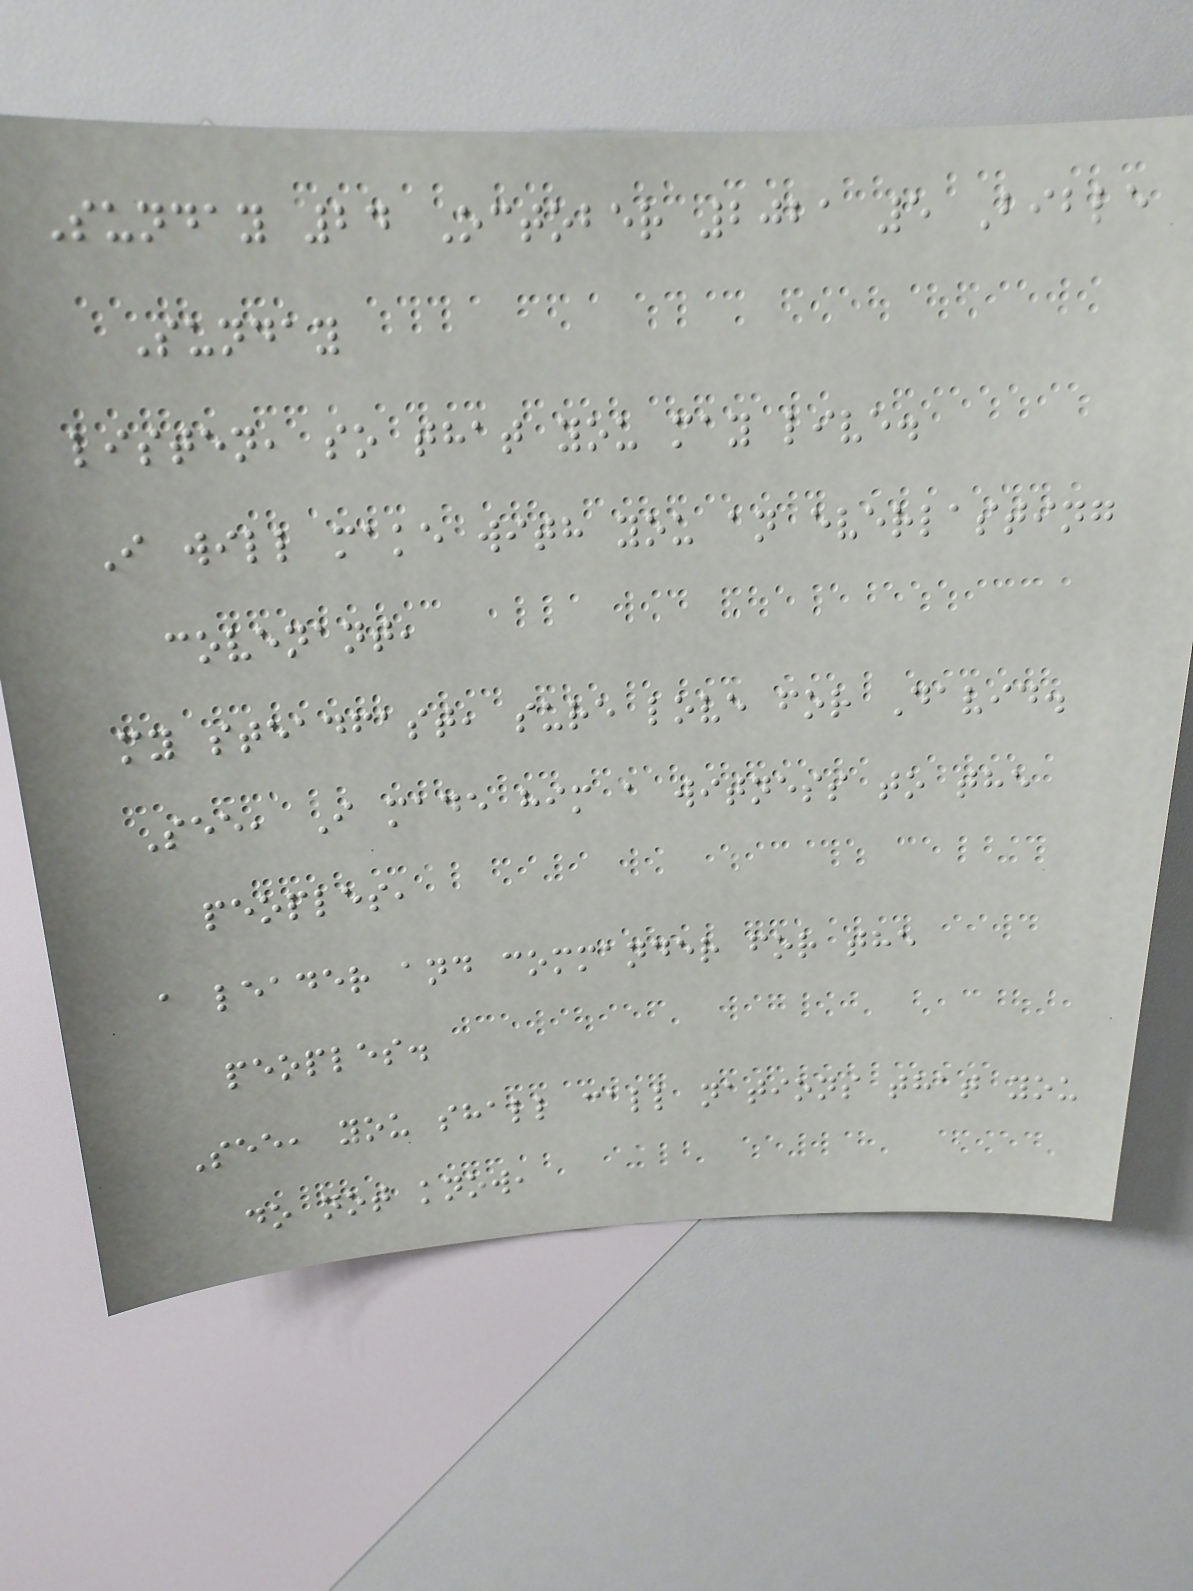Sunday 24 October 2021 5 Bible
Sunday
listen, so that you may live.
I will make with you an everlasting
covenant,
my steadfast, sure love for David.
See, I made him a witness to the
peoples,
a leader and commander for the
peoples.
See, you shall call nations that you
do not know,
